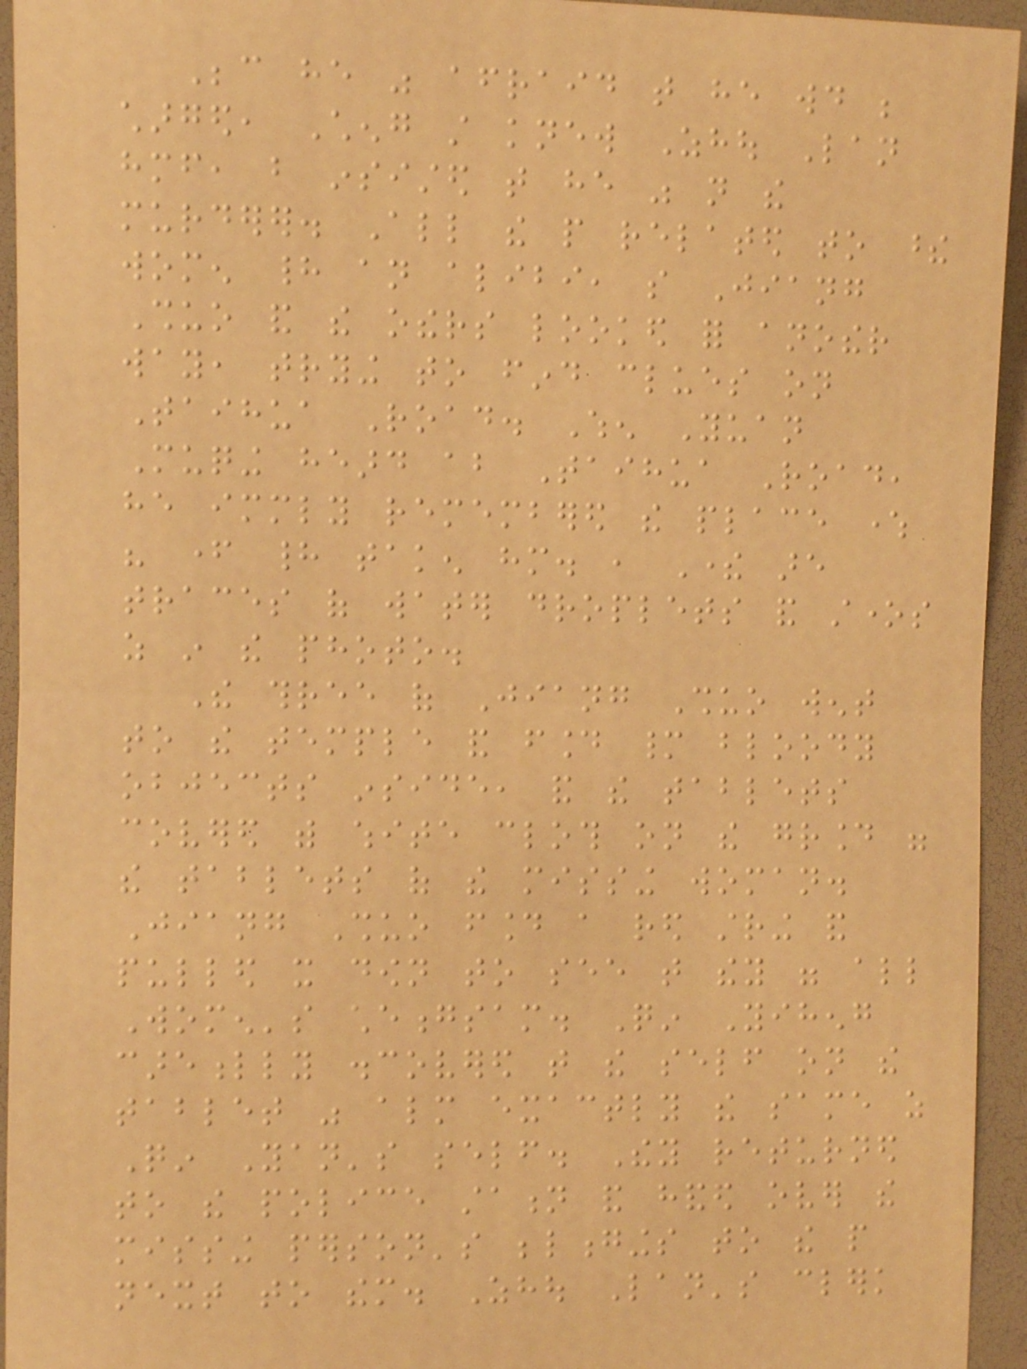Because he was afraid that he would be
charged, Cheng still knew Zhou Lan
himself, but insisted that he was not the
murderer. All the people related to these
women had an alibi, so Jiang
Shuo and the others looked for another
way, trying to find clues on
Taihua Road. When Yuan
Muqing heard about Taihua Road,
he immediately remembered the place where
his father had taken him. , There are
traces of water droplets and stones
as in the photo.
The three of Jiang Shuo went
to the temple and found many bloody
objects inside, and the tablets
covered with white cloth on the ground were
the tablets of the missing woman.
Jiang Shuo found a red string and
pulled it down to see that they were all
Women's cheongsam. Qin Yiheng
carefully discovered that the self on the
tablet was almost exactly the same as
Qin Yan's self. They returned
to the police station and handed over the
missing person's belongings to the people
next to them. Zhou Lan's clerk
